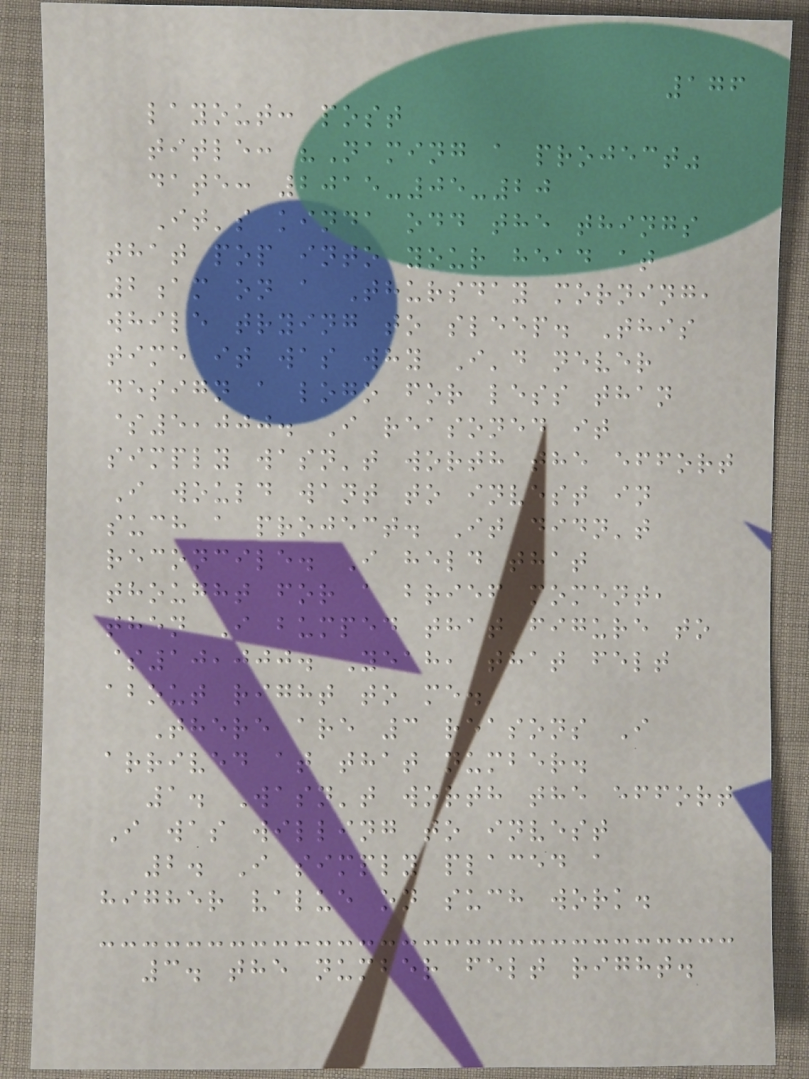176
layout: post
title: "Naming a project"
date: 2015-05-20
It's kinda odd the things
that pop into your head at
2am on a Thursday morning,
while trying to sleep. This
time it was why I'd never
design a logo for less than
$5,000. I reasoned it
simply wasn't worth the effort
I would want to invest in
such a project. It didn't
reconcile. I held that
thought for a brief moment,
then I bumped that figure to
$10,000. Yeah, that felt
about right to me.
There are 3 reasons I
arrived at that number.
1. Wasn't worth the effort
I was willing to invest
2. I simply placed a
higher value on such work.
3. the number felt right.
